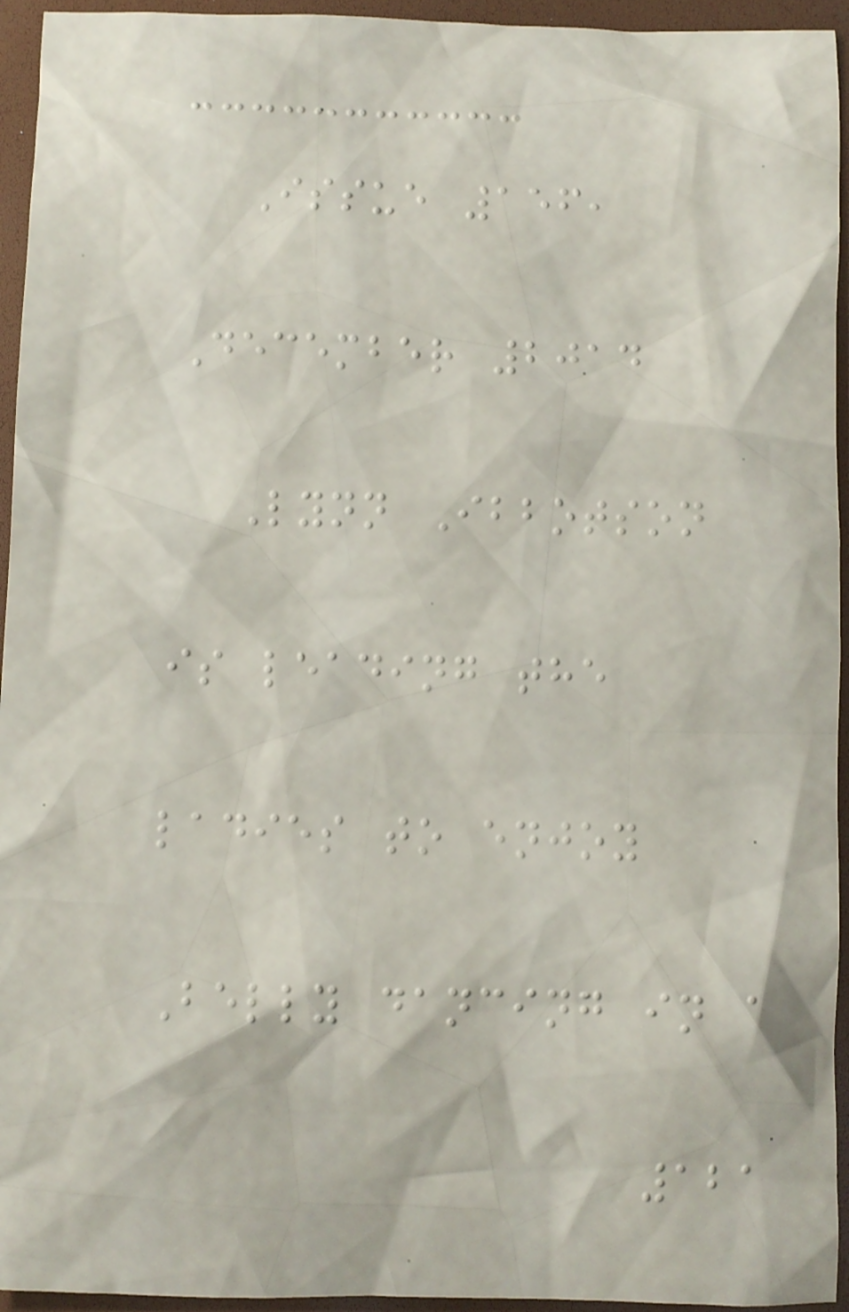Issue 156,
December 2014
Lynn Ibbotson
is leading the
ladies to enjoy
Belly dancing in a
121
